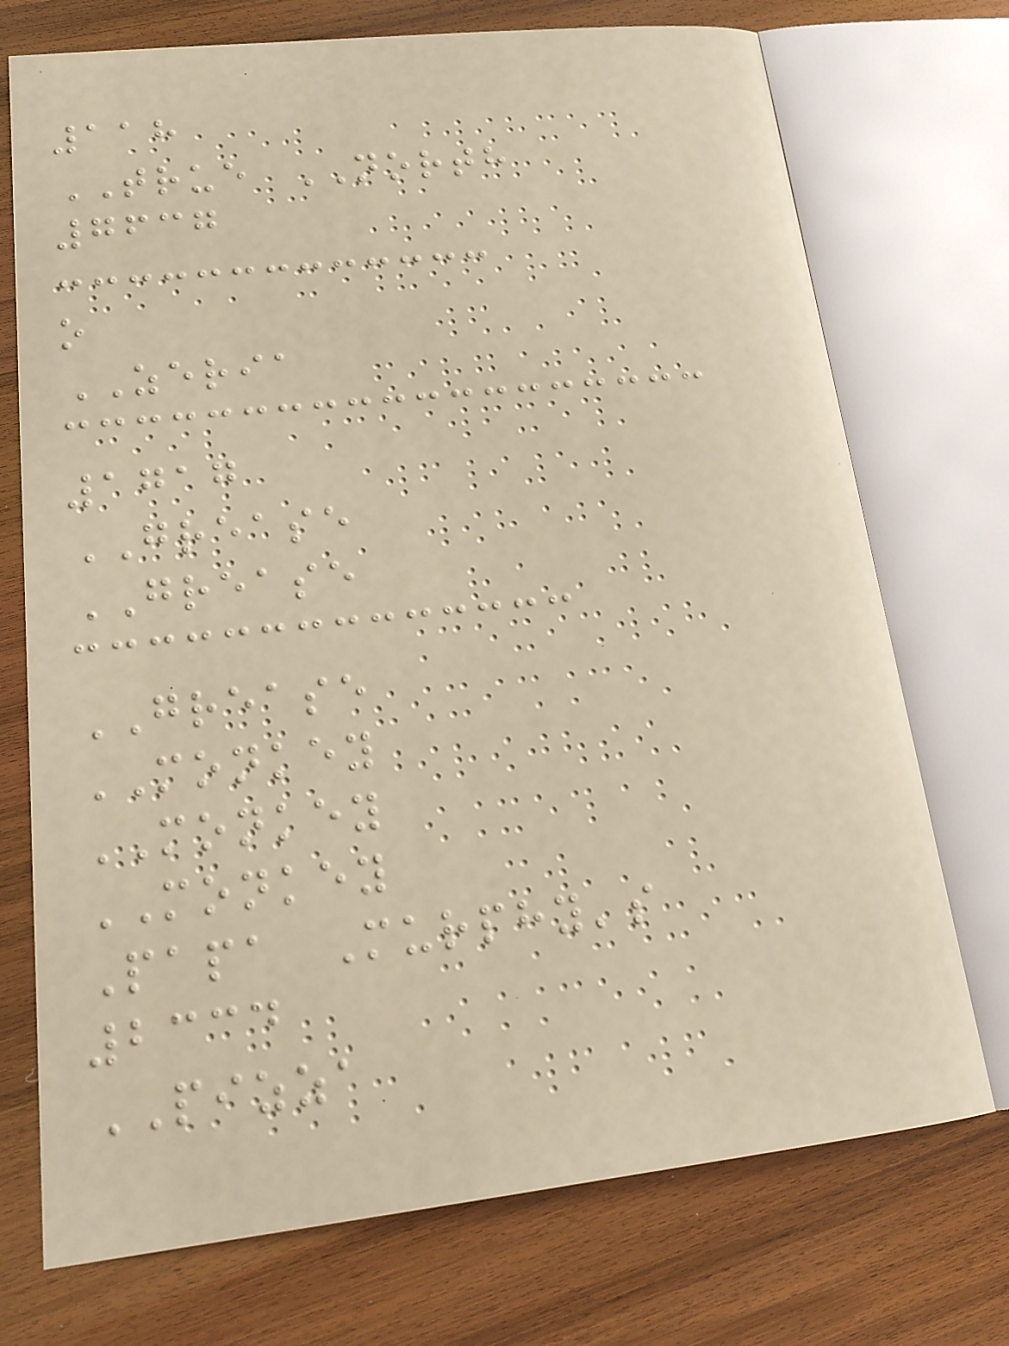118
TRUE NORTH
7637
o
ZERIA
1717
GREASE
GREASE
GREASE
MONKEY
MONKEY
MONKEY
Papa Murphy's
2334
PIZZA
